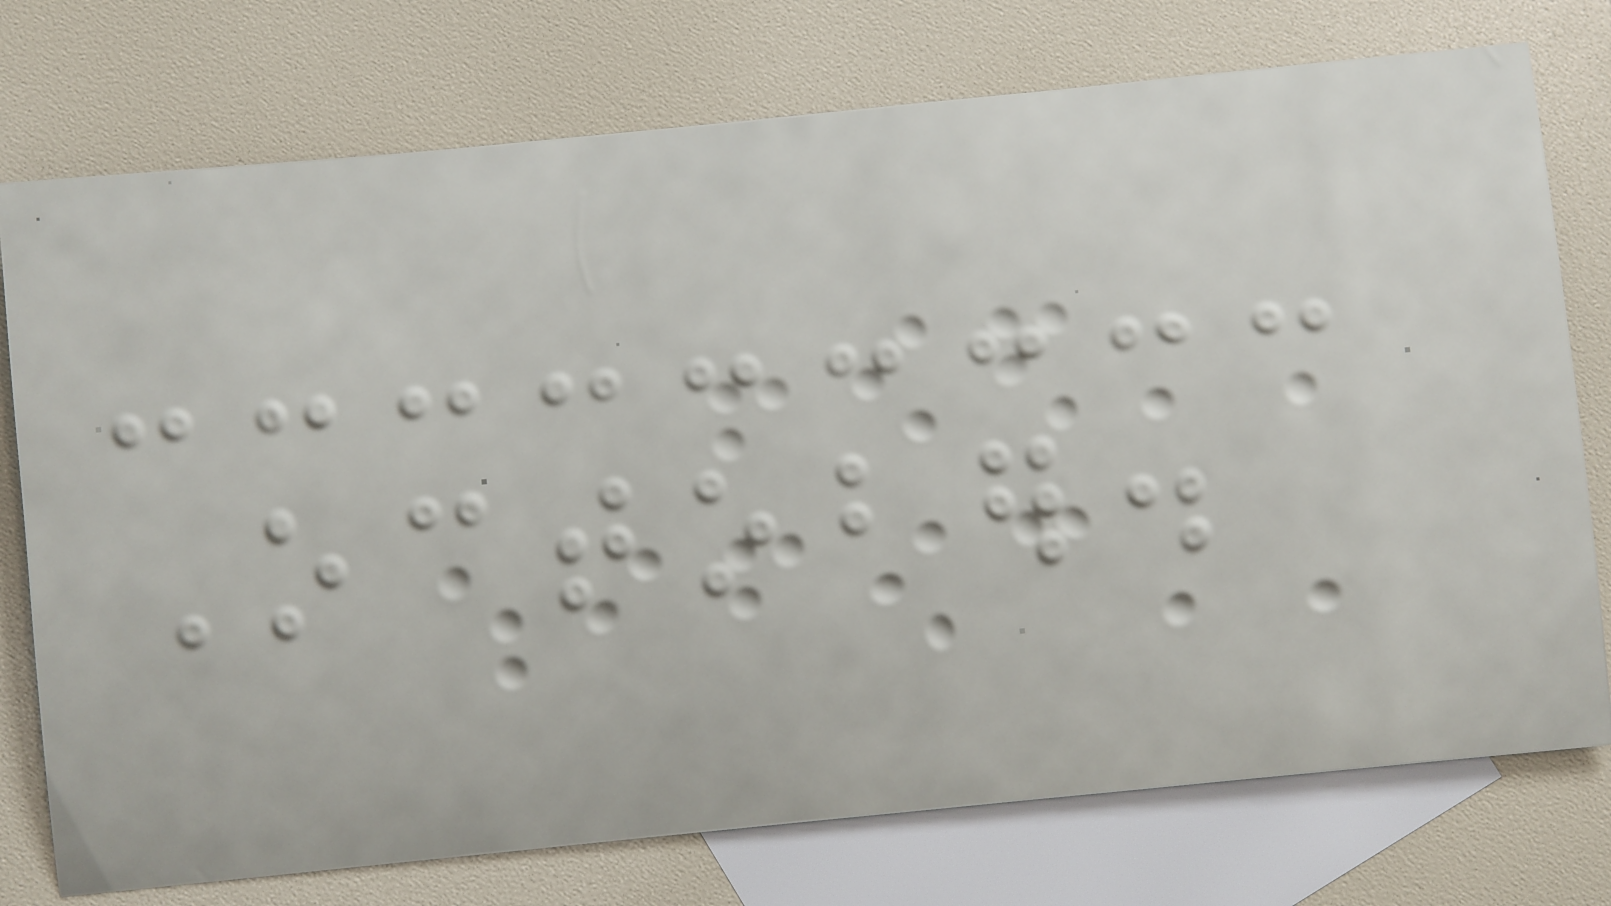October.
